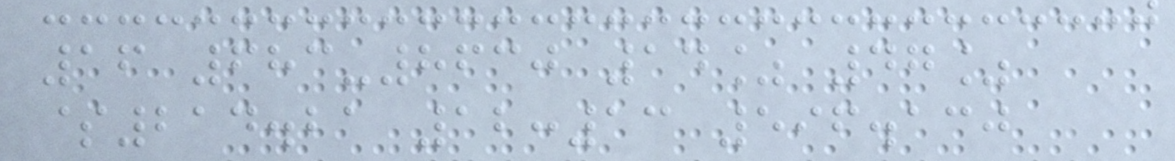16 683-8630 14% 47%
$214.21 12:13 596.130
